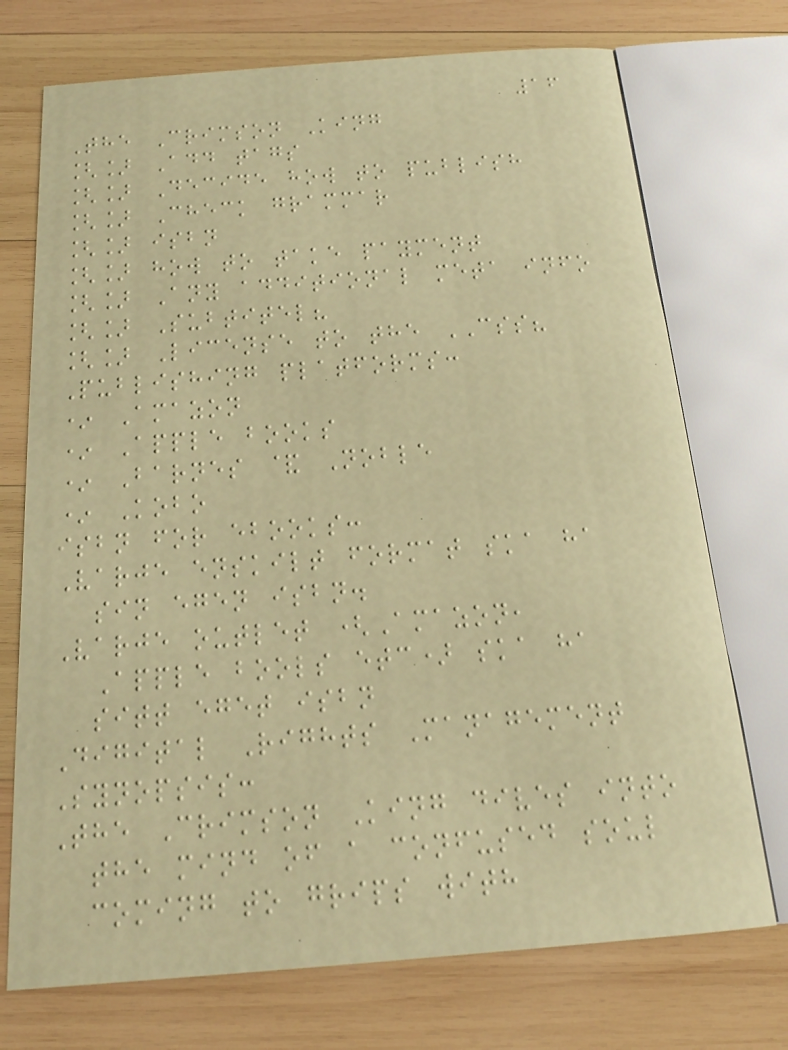16
The Crimson King
[] Add tags
[] Decide how to publish
[] Check grammar
[] isbn
[] how to take payment
[] Any additional meta info
[] Subtitel?
[] License to the CSS?
Publishing platforms:
* Amazon
* Apple books
* Barnes & Noble
* Kobo
isbn for ebooks:
Varje enskilt format ska ha
sin egen isbn.
Varje outlet (Amazon,
Apple bools etc) ska ha
sitt eget isbn
Digital Rights Management
Synopsis:
The Crimson King dives into
the mind of a confused soul
coming to grips with
